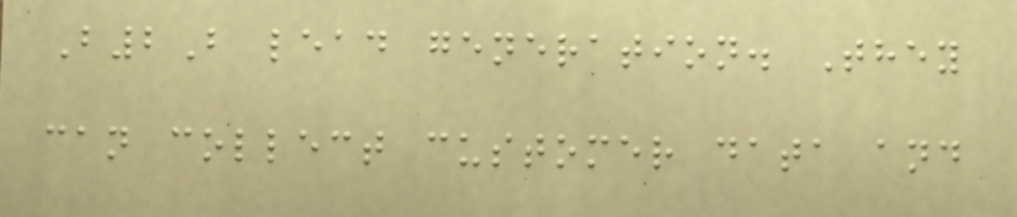B2B lead generation. They
can collect customer data and
